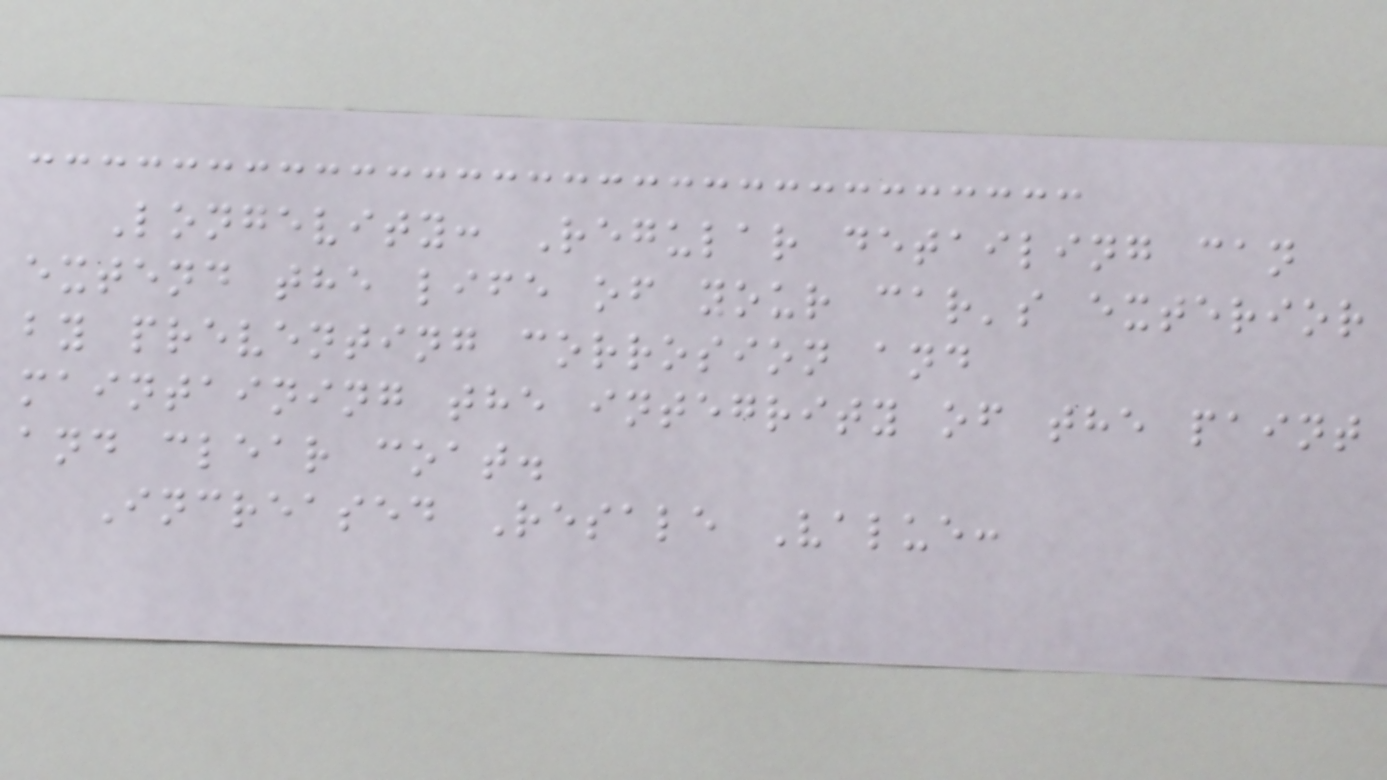Longevity: Regular detailing can
extend the life of your car's exterior
by preventing corrosion and
maintaining the integrity of the paint
and clear coat.
Increased Resale Value:
